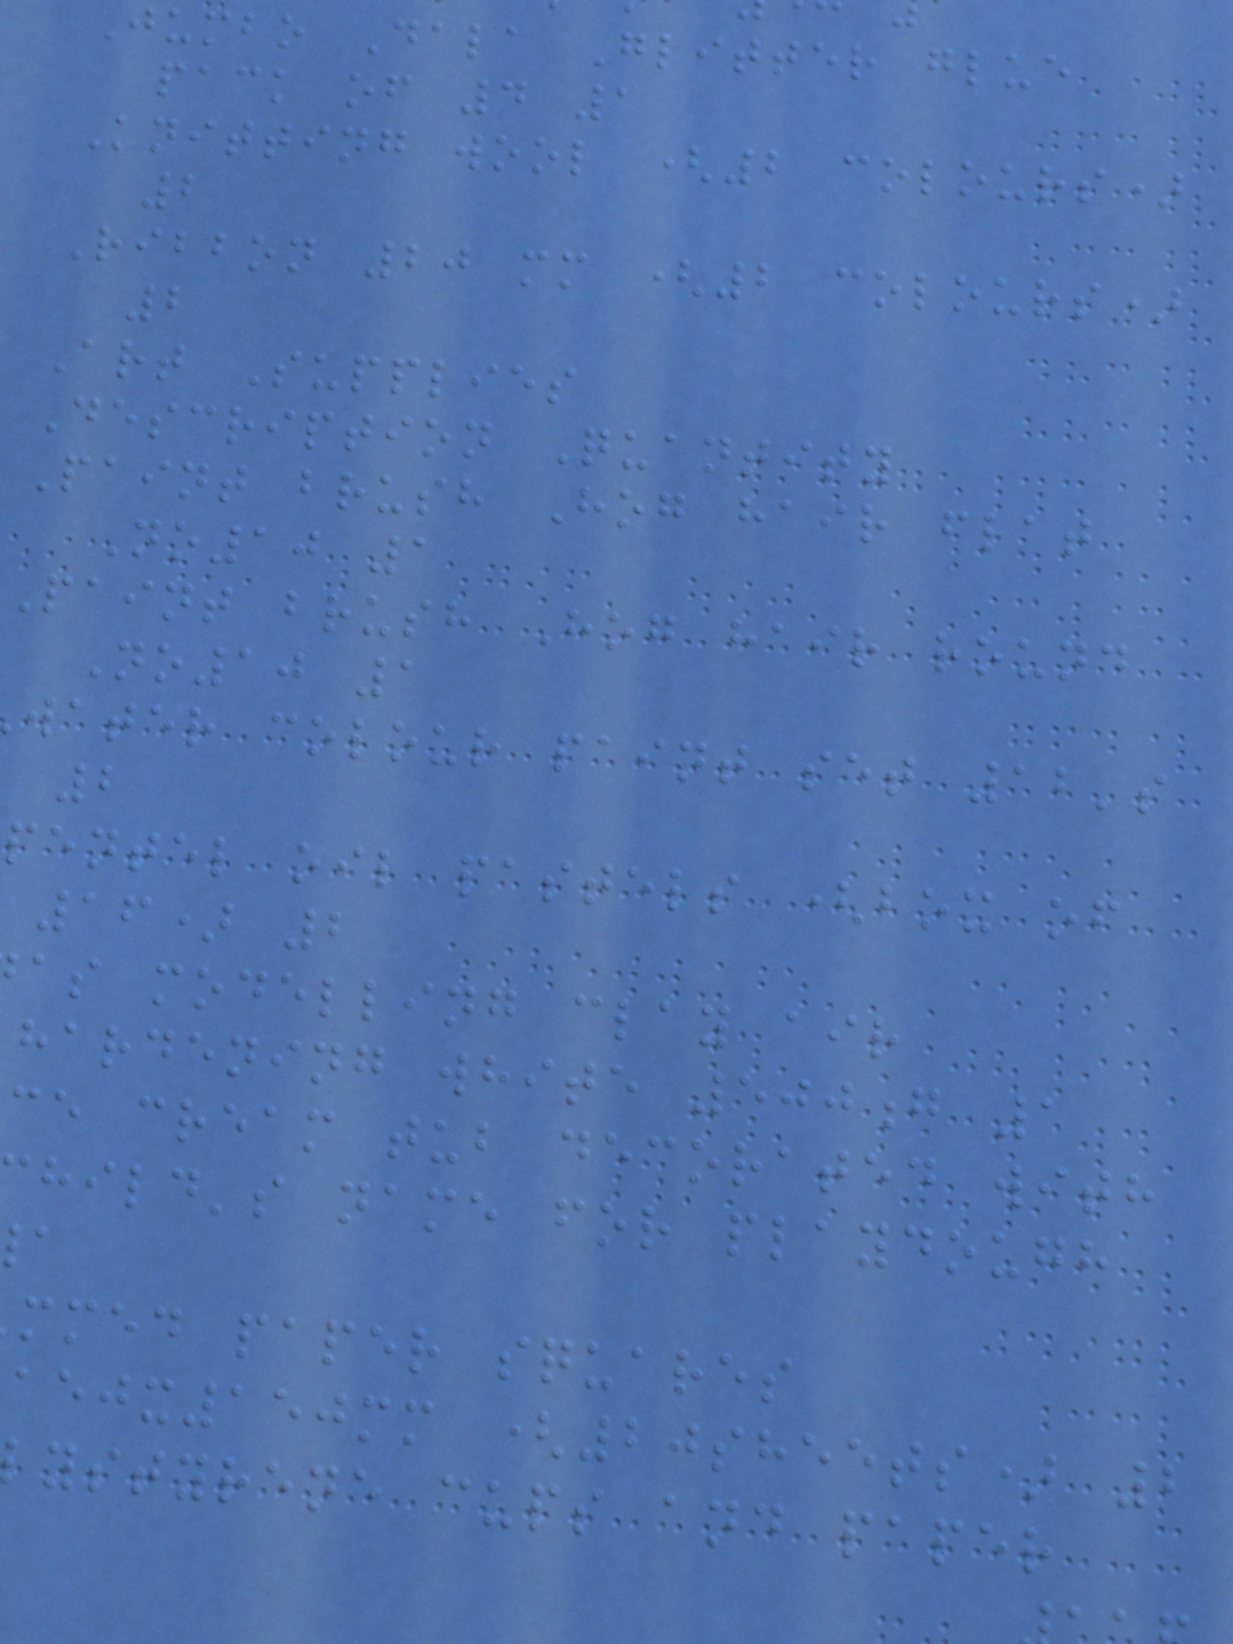Jumbo Dala Glitter glue
pack of 4 1
Knitting wool (2 colours)
2
Ribbon 20 mm (2 colours)
2
Art Supplies
Description Quantity
Paint brush Hog hair flat
No10 1
Paint brush Hog hair round
No10 1
water colour paint set 12's
2
pentel oil pastels (box of
16) 2
as modelling clay air
hardening white 500g 1
ce cream tub decorated with
hild's name for playdough
mmed paper squares
x150mm (20sheets) 2
ystyrene cups and paper
